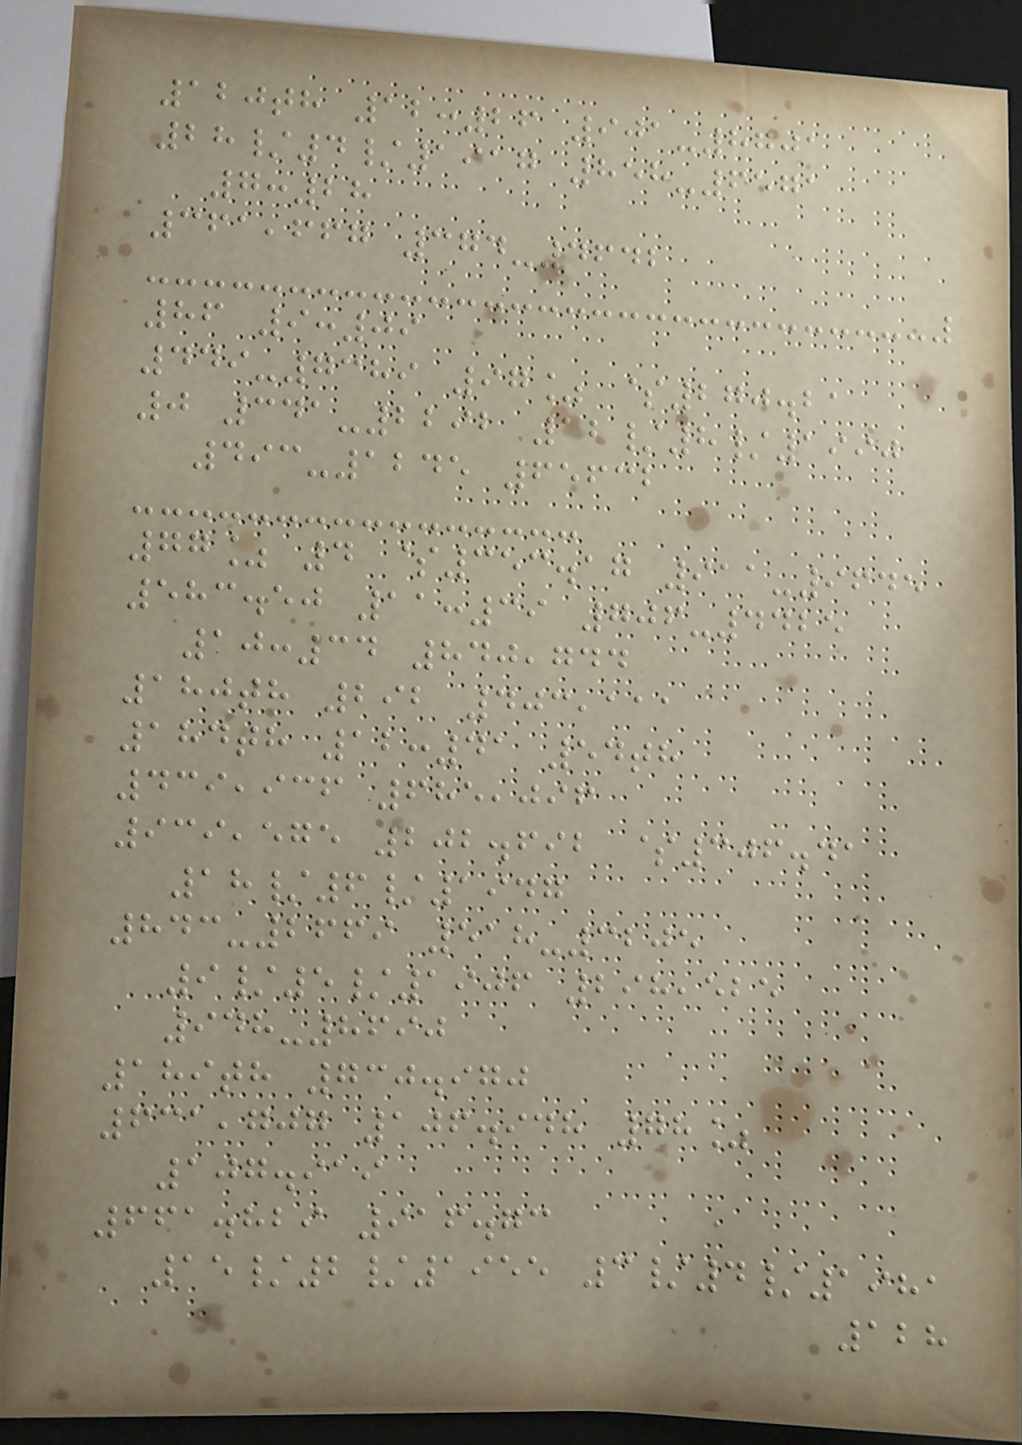120th 12:26 901-8701
28/4/1917 858-6571
7:28
361,667 374-4642
86 9:09
449-7389 97% $270.21
0 341-2292 12/8/1990
493-1245 65632
77% 4 $353.17 911-9645
583.50 11:39 706-4425
10:34 840,744
180th 292 403,111
184th 12:41 54th
439,936 685,096
939,575 202.692 $306.41
18/6/1947
843-2669 518-3205
9/5/1906 298,525
948-8690
189th 730.970
631,707 106.948 78%
107.919
661.829 916.73
15/2/1955 3/4/1981
128
